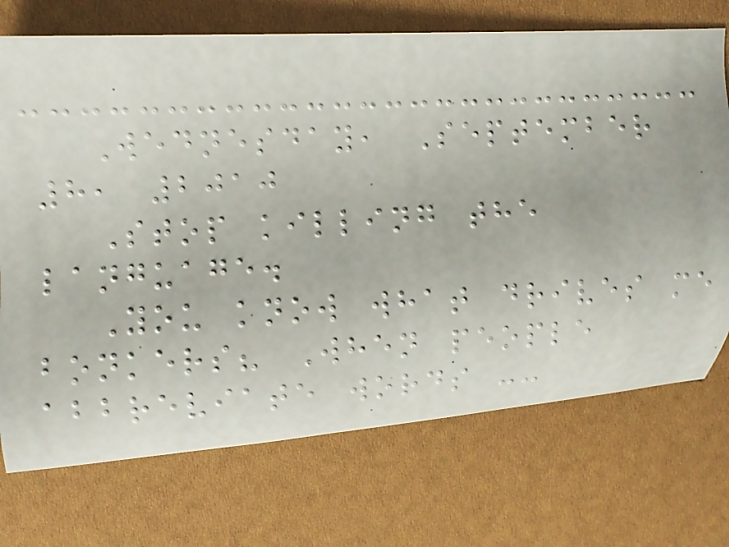Wednesday, September
8, 2010
Stop killing the
language.
You know what drives me
bonkers? When people
abbreviate words --
